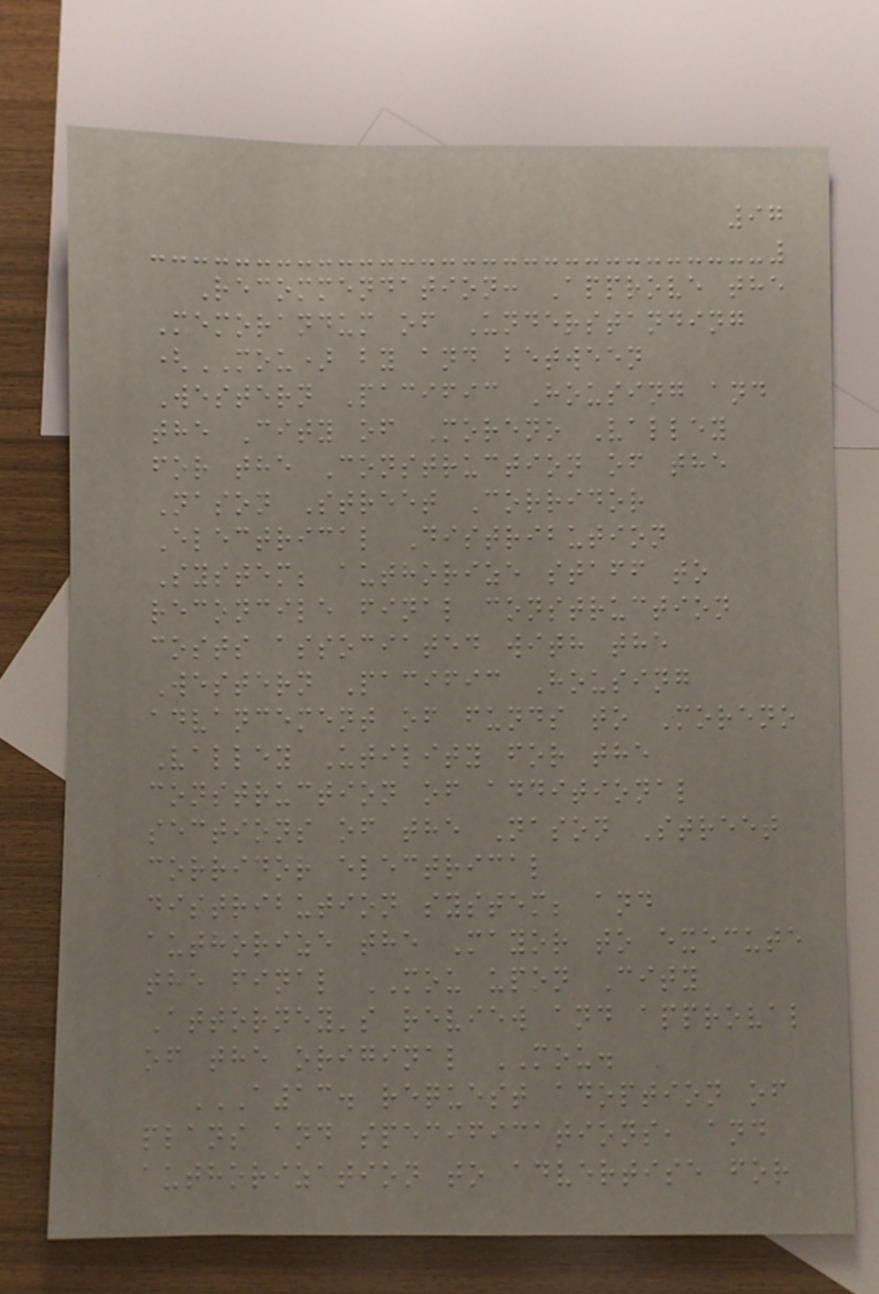97
Recommendation: Approve the
Memorandum of Understanding
(MOU) by and between
Western Pacific Housing and
the City of Moreno Valley
for the Construction of the
Nason Street Corridor
Electrical Distribution
System; authorize staff to
reconcile final construction
costs associated with the
Western Pacific Housing
advancement of funds to Moreno
Valley Utility for the
construction of additional
sections of the Nason Street
corridor electrical
distribution system; and
authorize the Mayor to execute
the final MOU upon City
Attorney's review and approval
of the original MOU.
A13. REQUEST ADOPTION OF
PLANS AND SPECIFICATIONS, AND
AUTHORIZATION TO ADVERTISE FOR
